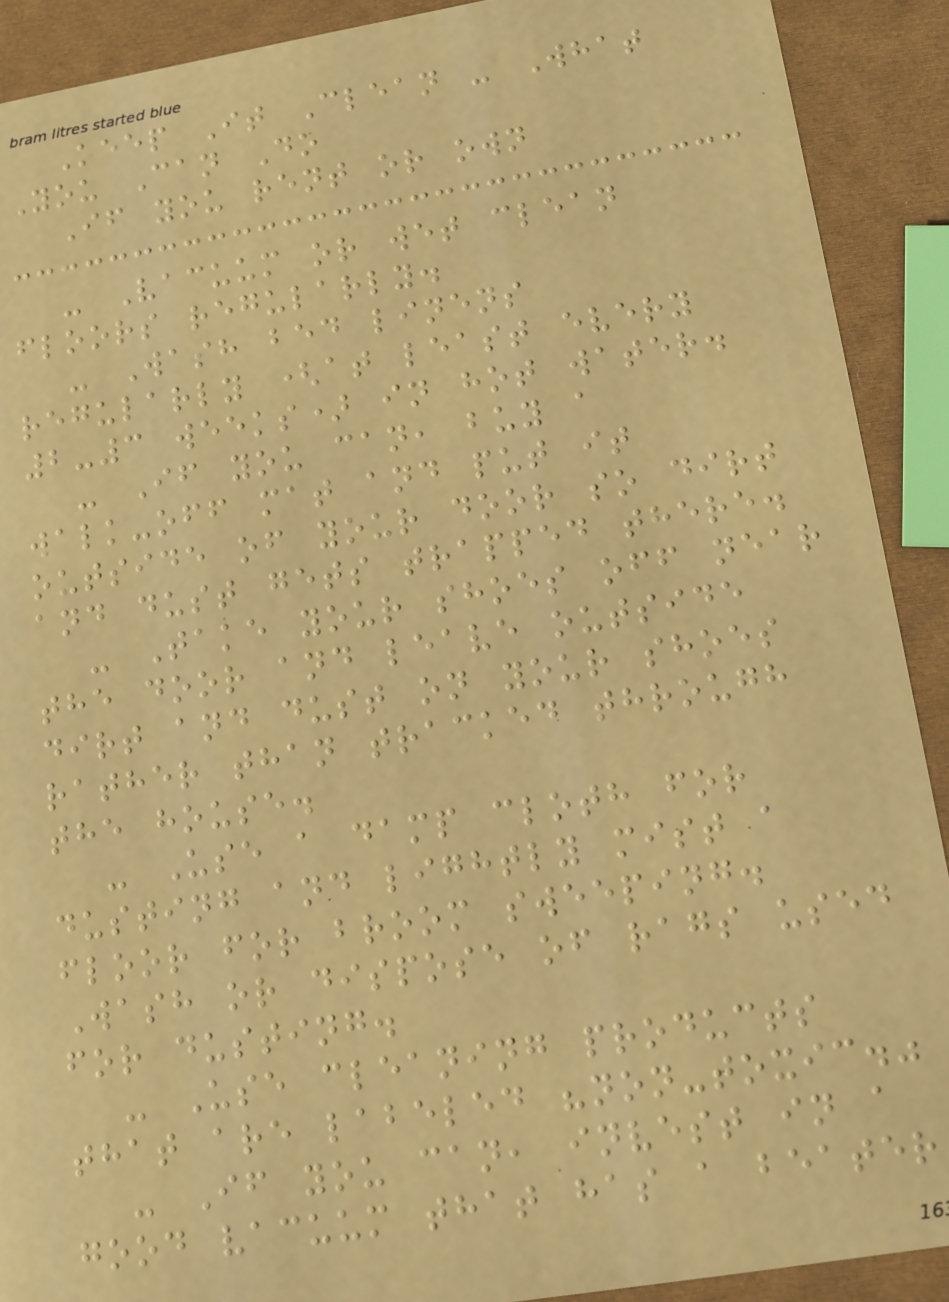Keep It Clean - What
You Can Do
If you rent or own
- Vacuum or wet clean
floors regularly.
- Wash bed linens
regularly (at least every
2-3 weeks) in hot water.
- If you can, buy a
walk-off mat and put it
outside of your door so dirt
and dust gets trapped there.
- Take your shoes off near
the door and leave outside
dirt and dust on your shoes
rather than tracked through
the house.
- Use a damp cloth for
dusting and lightly mist a
floor for broom sweeping.
Wash or dispose of rags used
for dusting.
- Use cleaning products
that are labeled "non-toxic."
- If you can, invest in a
good vacuum that has a beater
